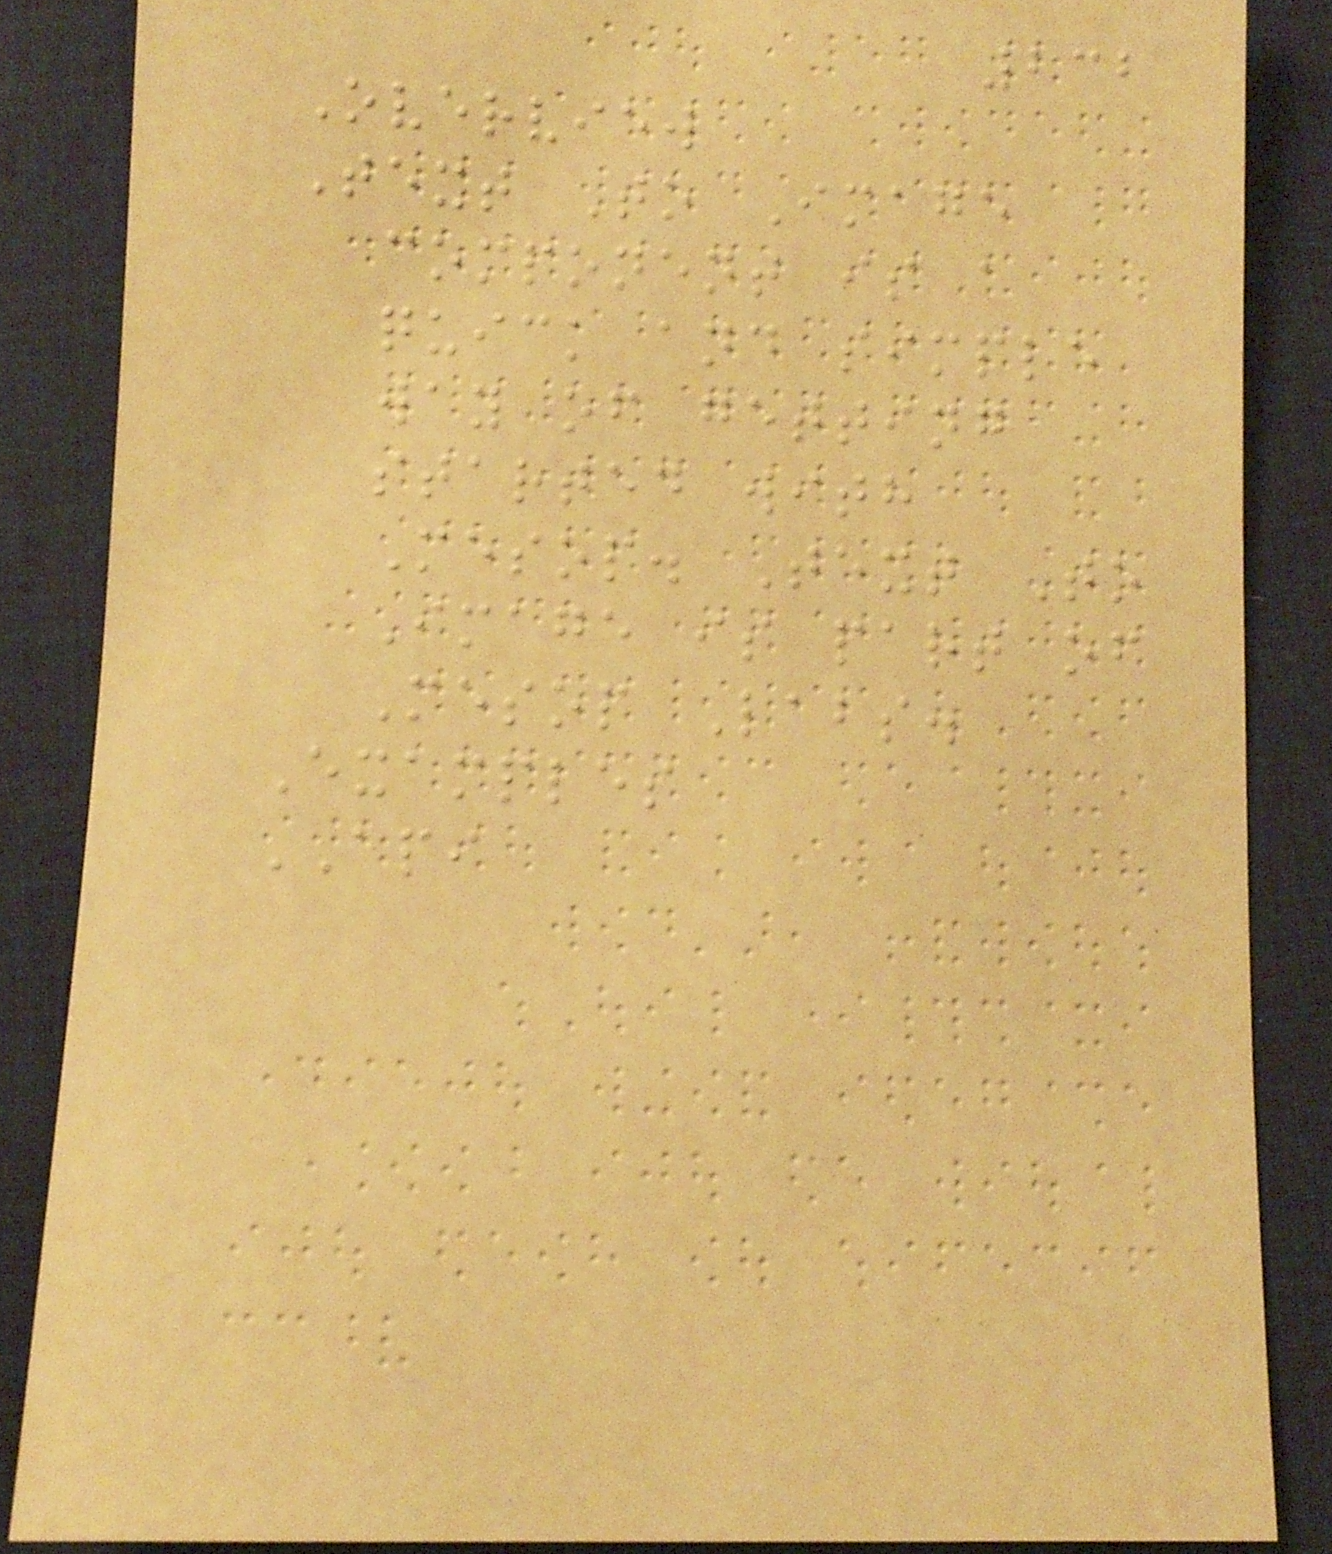232
Overview
Text To Image
component is a
quick and simple
way of getting
started with
Mesop. Text To
Image is part of
Mesop Labs.
Examples
API
